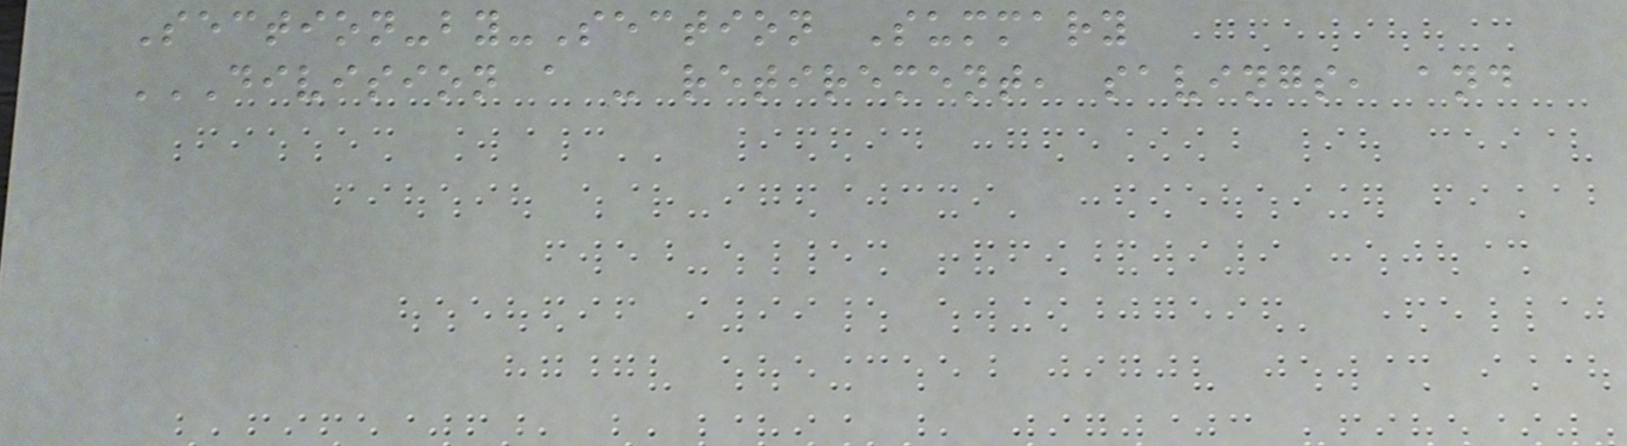Section-by-Section Summary
DIVISION A - RETIREMENT, SAVINGS, AND
